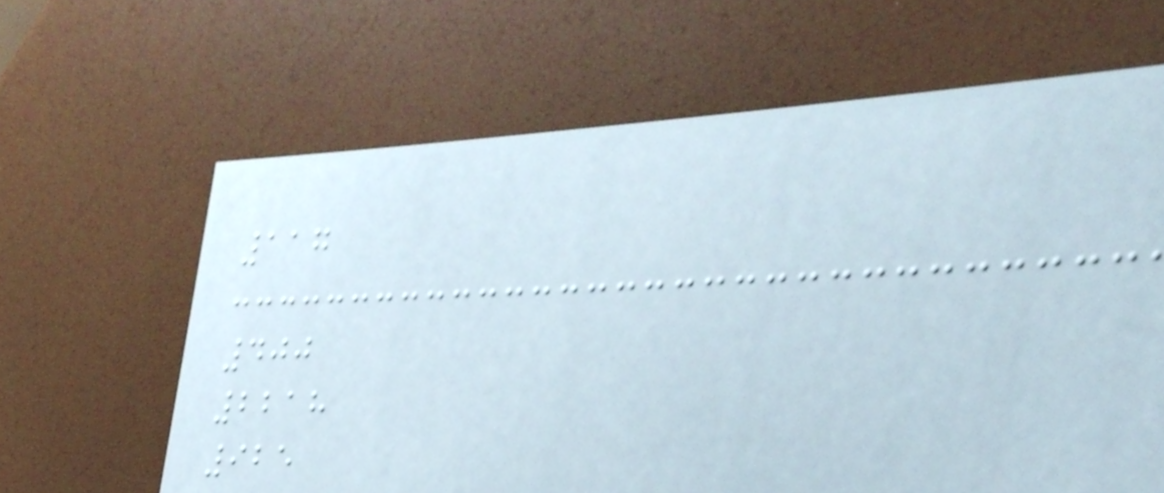117
400
2218
925
